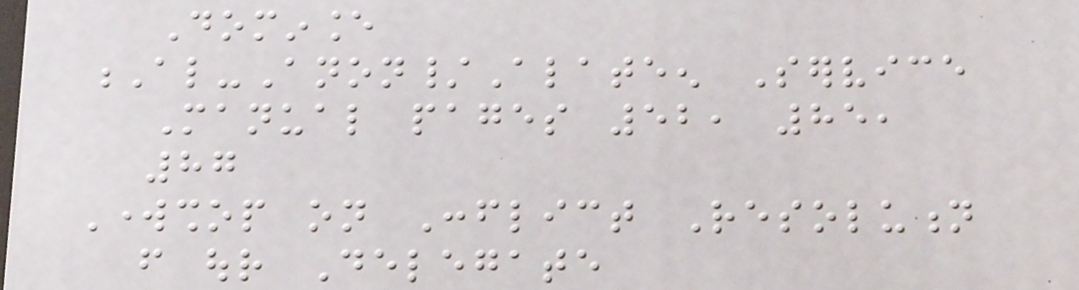Dominance
Al-Anon/Alateen Service
Manual pages 52, 85,
87
Workshop on Conflict Resolution
from our Delegate
